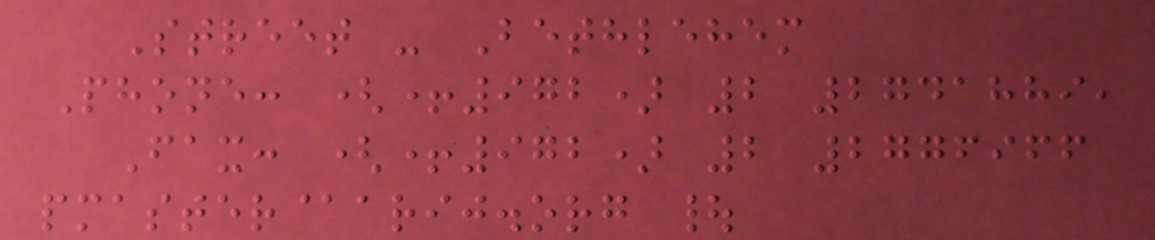Street - Bethlehem
Phone: (+972) 2 2741889,
Fax: (+972) 2 2776966
pmaster@arij.org |
